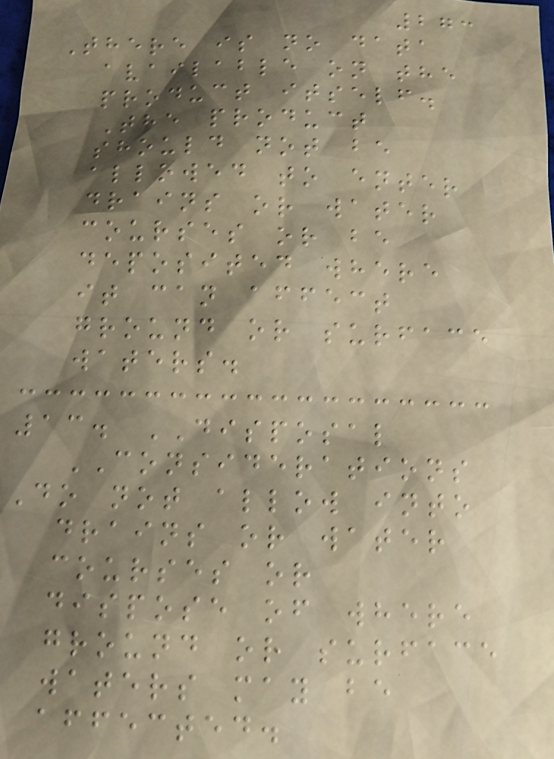273
There is no data
available on the
product itself.
The product
should not be
allowed to enter
drains or water
courses or be
deposited where
it can affect
ground or surface
waters.
13. DISPOSAL
CONSIDERATIONS
Do not allow into
drains or water
courses or
dispose of where
ground or surface
waters may be
affected.
